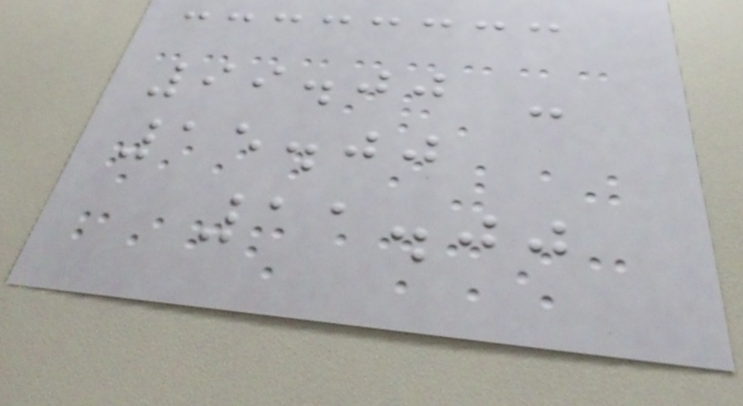99.00 -
15.00
11.00
